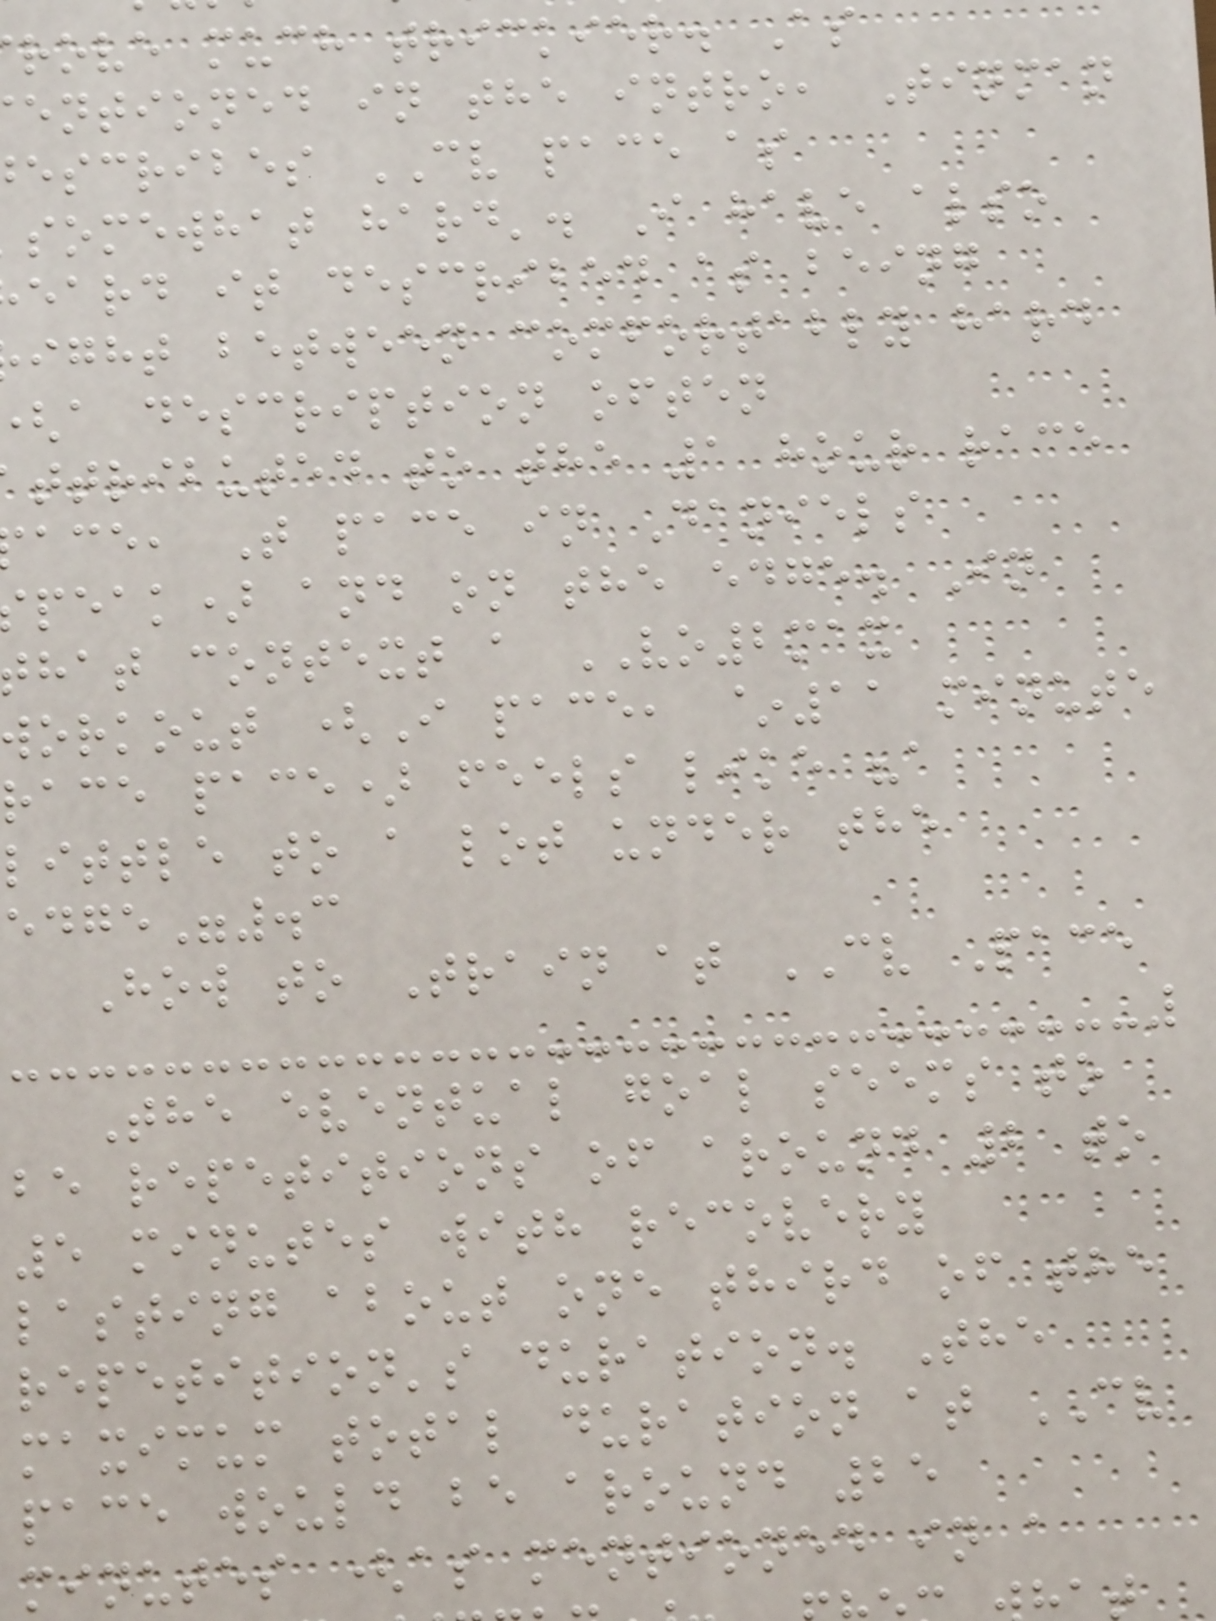rove much trickier. As
entioned in the intro, Tinman
escribes CV pace as
somewhat hard'. I have also
eard it described as being
ight between comfortably hard
a description often
ttributed to the 1 hour race
ace, T pace in Daniels
peak) and on the edge. In
hat context a VO2max
workout (I pace, ~11 minute
race pace) feels like "a
little to a lot under the
edge".3
How to Train at CV Pace
The eventual goal seems to
be repetitions of around 2 to
5 minutes with recovery
lasting about one third of the
repetition's duration. The
maximum total duration at CV
pace would be around 25
minutes (as mentioned in a
